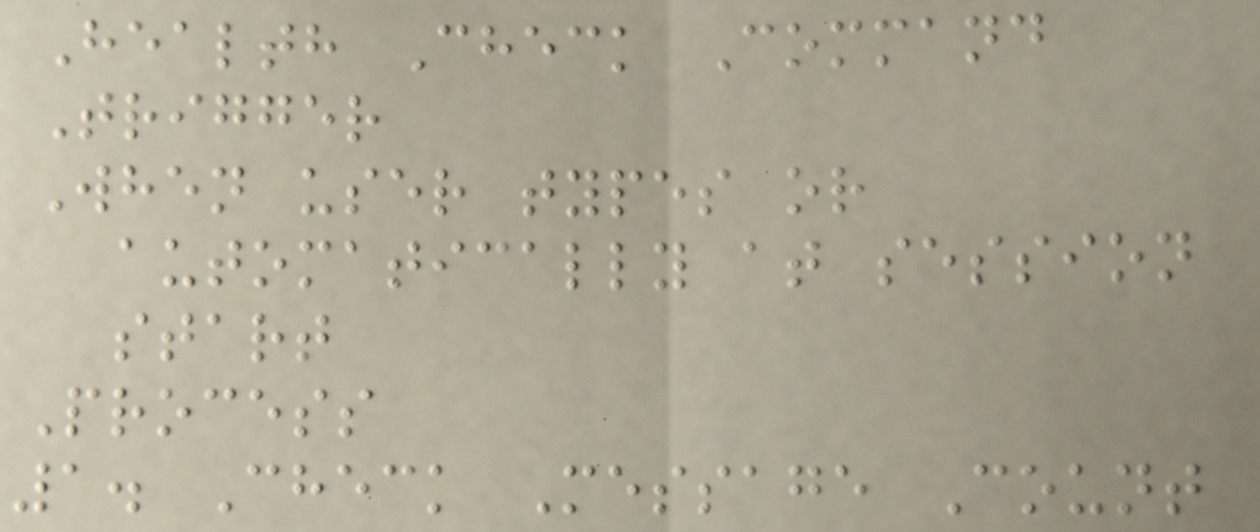Health Check Command
Trigger
When user types or
automatically at session
start
Process
1. Check Message Count
